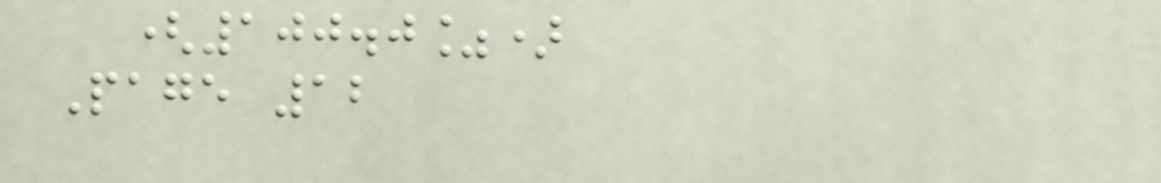(100.0%)
Page 12
